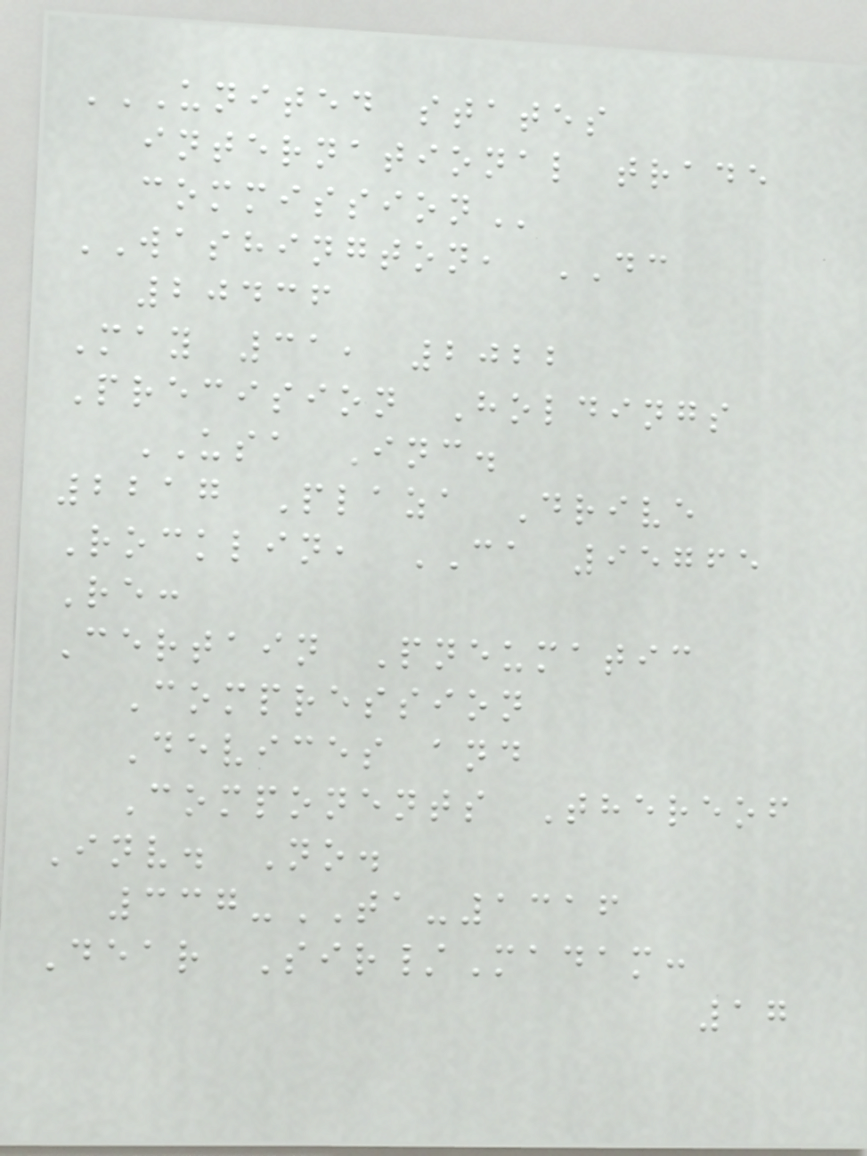UNITED STATES
INTERNATIONAL TRADE
COMMISSION
WASHINGTON, DC
20436
May 31, 2022
Precision Holdings
USA Inc.
2217 Plaza Drive
Rocklin, CA 95765
Re:
Certain Pneumatic
Compression
Devices and
Components Thereof
Inv. No.
337-TA-1316
Dear Sir/Madam:
17
